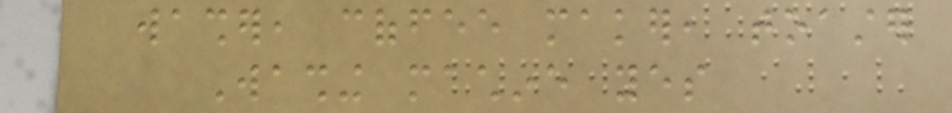washer, coffee maker, toaster
Washing machine yes
